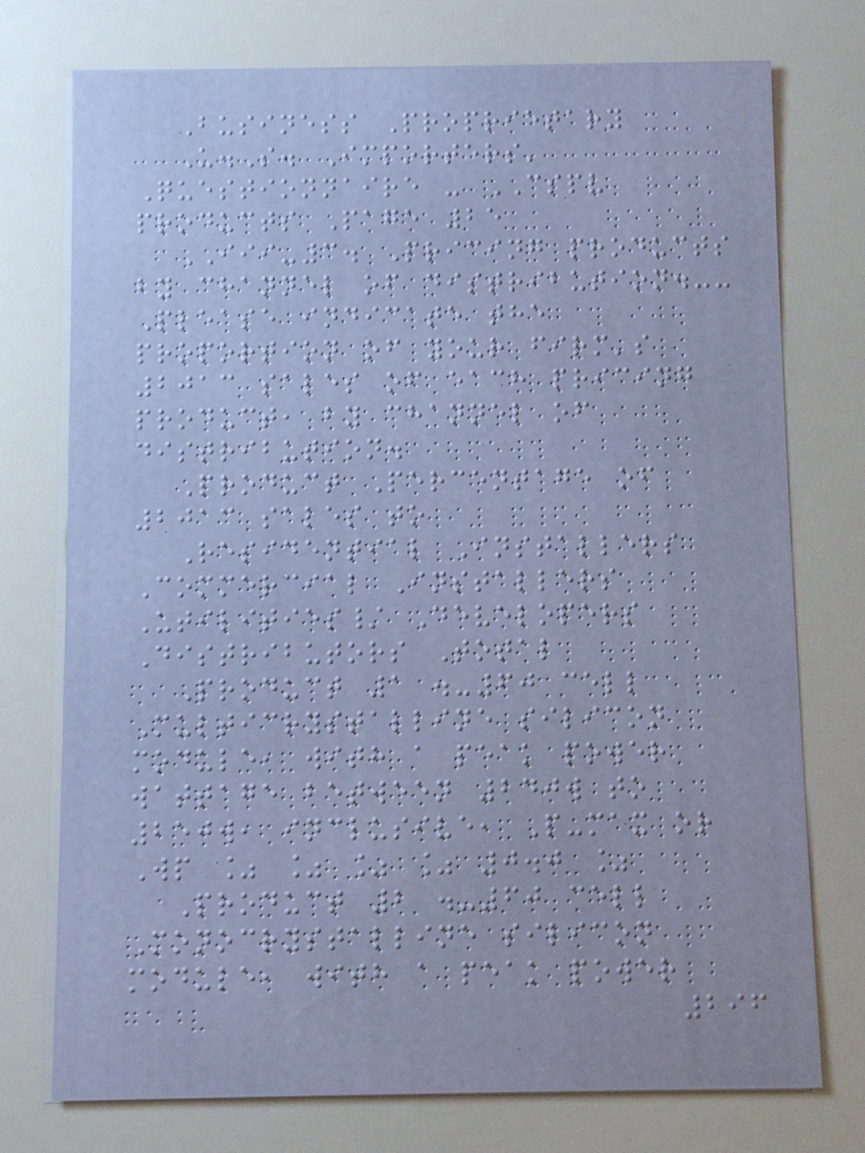Business Proprietary
U.S. Importers'
Questionnaire - CSPV
products Page 25
III-3. Pricing products
by channel of distribution.--
Please indicate the
proportion of your firm's
2013 sales of each pricing
product, by channel of
distribution.
Product Percentage of
2013 sales to
Residential Installers
Commercial Installers
Utilities/ Developers
Distributors Total
Product 1 .-60 cell
Multicrystalline silicon
module, with a peak power
wattage between 240w to
250w, inclusive, P-max or
Wp % % % % 0.0 %
Product 2 .-60 cell
Monocrystalline silicon
module, with a peak power
296
